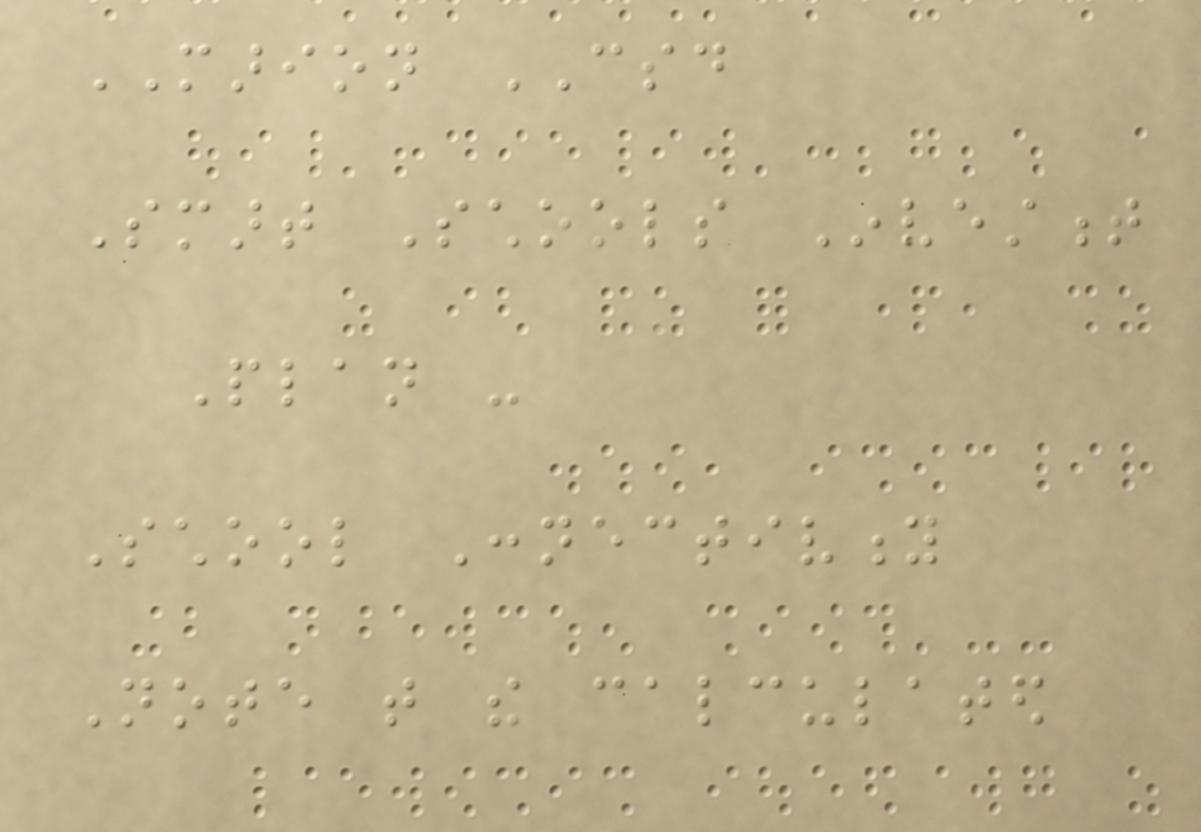MARION CSD
Smart Schools Investment
Plan -
School Connectivity
Note that the calculated
